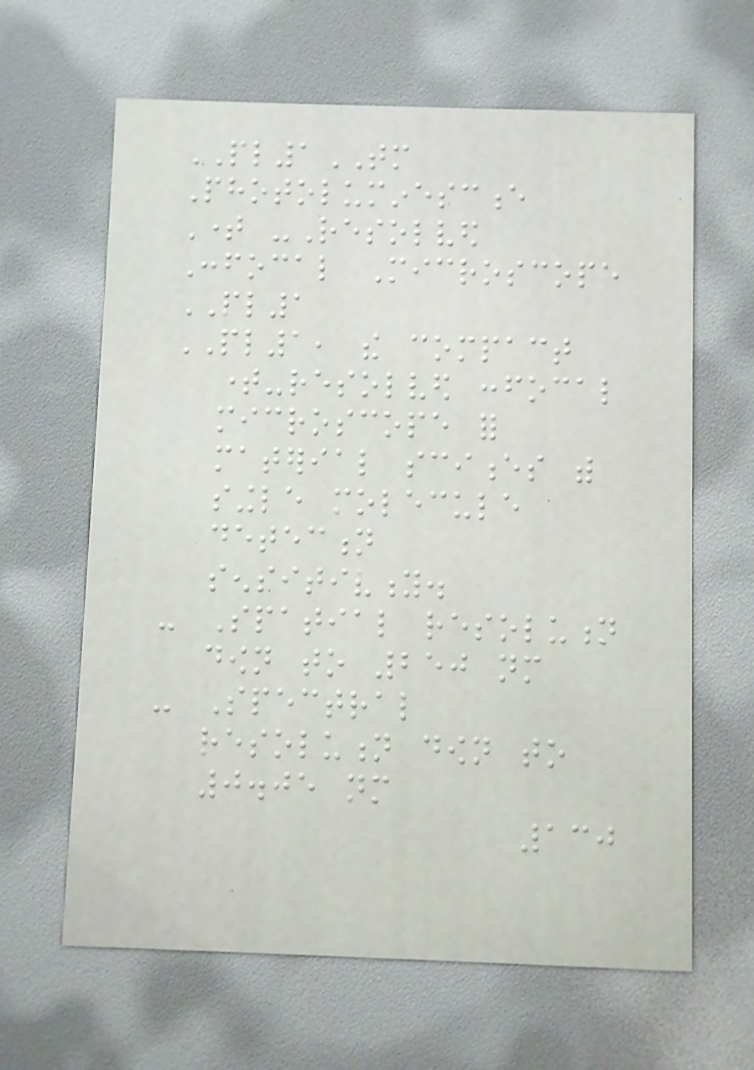PL1TM
Photoluminescence
Time -Resolved
Confocal Microscope
PL1
PL1, the compact
time-resolved confocal
microscope for
material sciences with
single molecule
detection
sensitivity.
- Spatial resolution
down to 250 nm
- Spectral
resolution down to
0.05 nm
130
